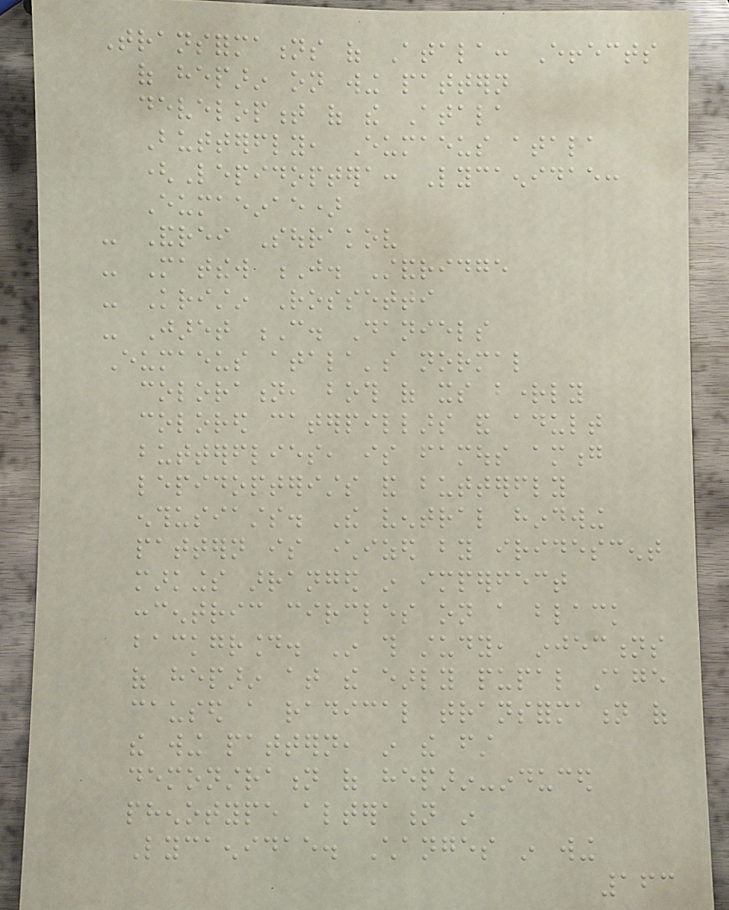Transformations of Atala: Effects
of heparin on wing pattern
development of the Atala
Butterfly, Eumaeus atala
(Lepidoptera: Lycaenidae:
Eumaeinae)
- Andrei Sourakov
- Matthew J. Standridge
- Kristin Rossetti
- Jaret C. Daniels
Eumaeus atala's normal
coloration, both of its brightly
colored caterpillars and adult
butterflies, is famous among
lepidopterists and butterfly
enthusiasts. The ventral hindwing
pattern is characterized by iridescent
markings arranged in imperfect
concentric circles on a black
background. In this study, injections
of heparin at the early pupal stage
caused a radical transformation of
the wing pattern, in the first
demonstration of heparin-induced
phenotype alteration in
Lycaenidae. Changes in wing
163
